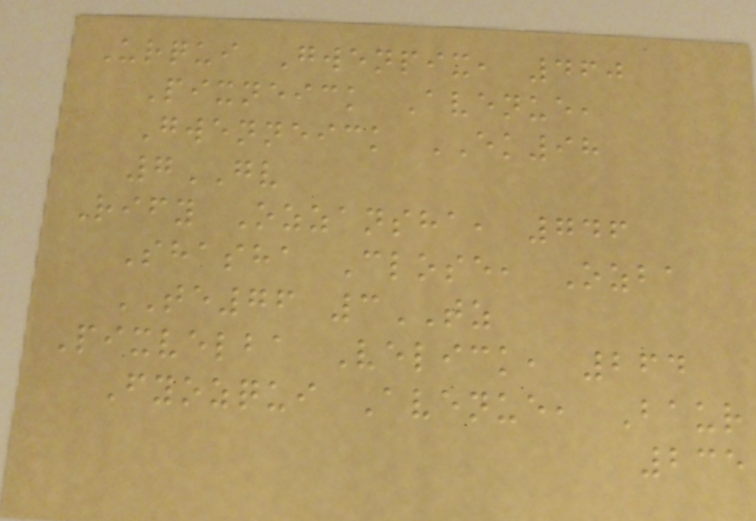Urqui Gwenpix, 460
Pixneick Avenue,
Gwenneick EK98
7GV
Rify Ozzansha, 746
Shasha Close, Ozba
TE76 3TZ
Pixvelba Velick, 264
Fyozqui Avenue, Baur
235
